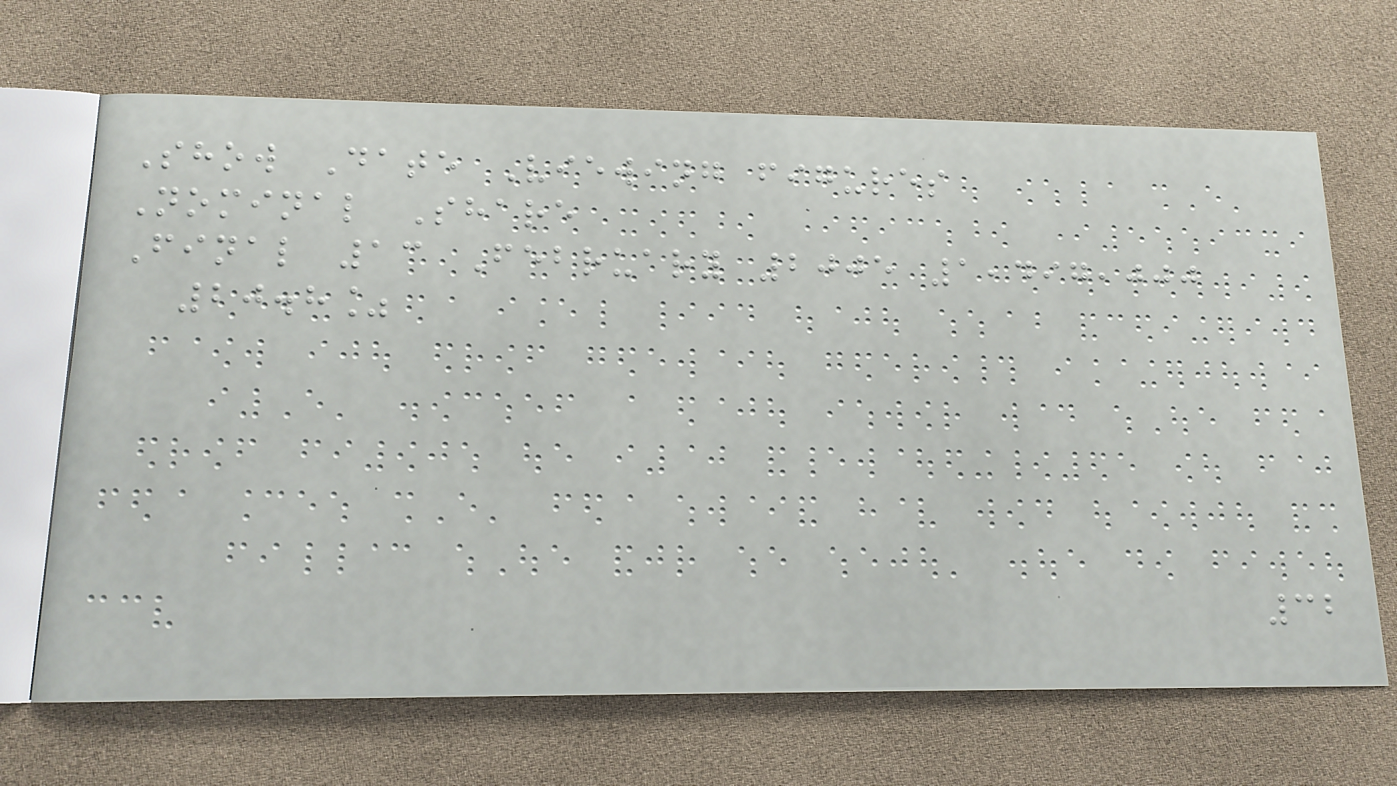Show Date Viewing figures
Nominal Share
Final 13 February 2005 1,497,000
20.8%
32
